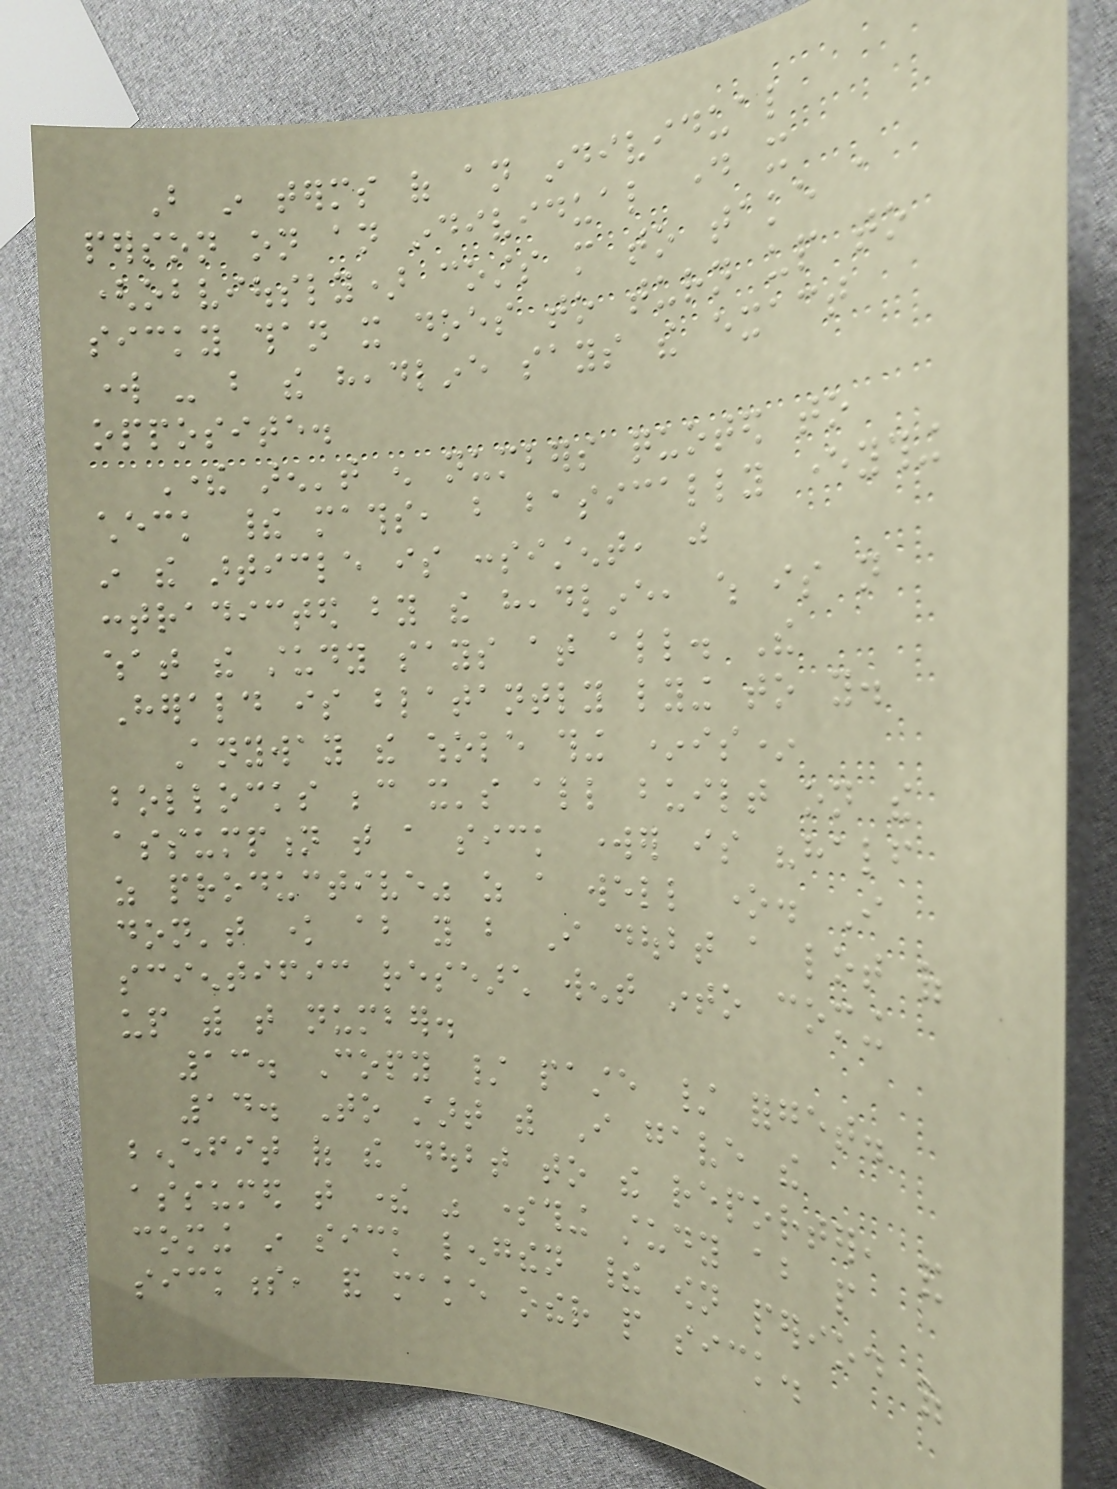But in terms of an individual
person on an individual day it
(obviously) costs more to take a
sicky than it does to turn up to
work - but the headline says the exact
opposite.
There aren't enough numbers quoted to
check their maths, but basically everything
in the article is consistent, just
contradicted by the headline, which is not
what the study says at all. The
Herald is blatantly lying to you.
Anyway the whole thing *is*
bollocks because it's all built on the
assumption that a sick worker is "half
as productive" as a well one. I
don't know about you but I doubt a lot of
scientific research went into coming
up with that number.
13. Copy / paste / forget.
14. To start with I gave the
benefit of the doubt to the reporter, and
assumed that there was something study about people
coming in sick lengthen their own period of
sickness, and make other people sick.
